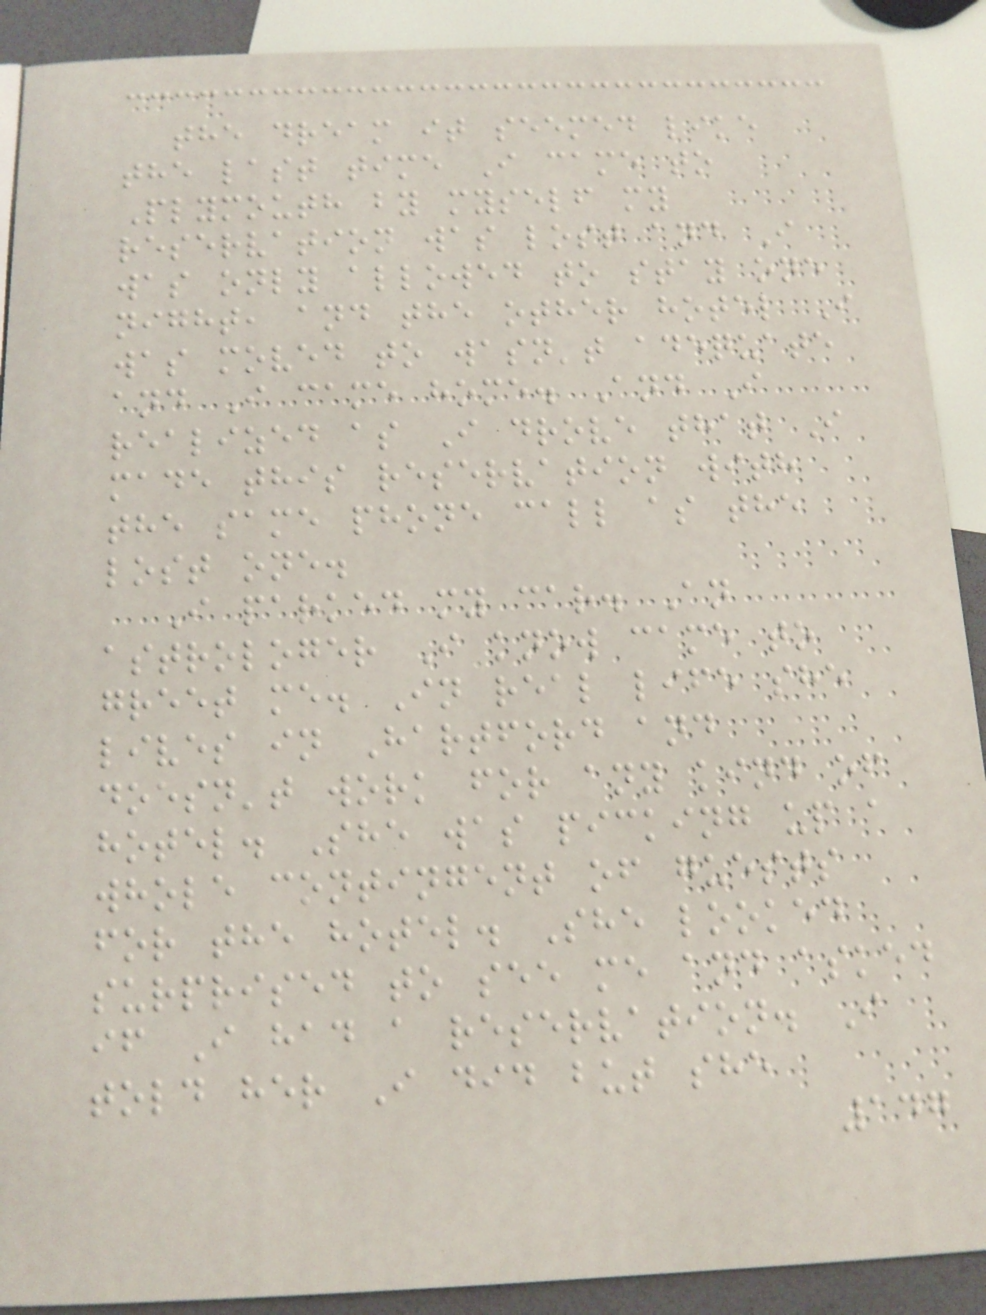the dream it seemed like
the last time I came to
Plymouth by myself my
reservation was lost and I
was only allowed to stay one
night, and the other hotel I
was moved to wasn't adequate
and I came home. And I
realized as I drove that I
made this reservation with
the same phone call as the
lost one.
I parked my car. An
astrologer I know came to
greet me. In real life she
lives in Hartford and
doesn't work for any kind of
hotel. She was picking up a
whole contingent of guests
for the hotel. She looked
surprised to see me and asked
if I had a reservation. I
told her I did but she
147
